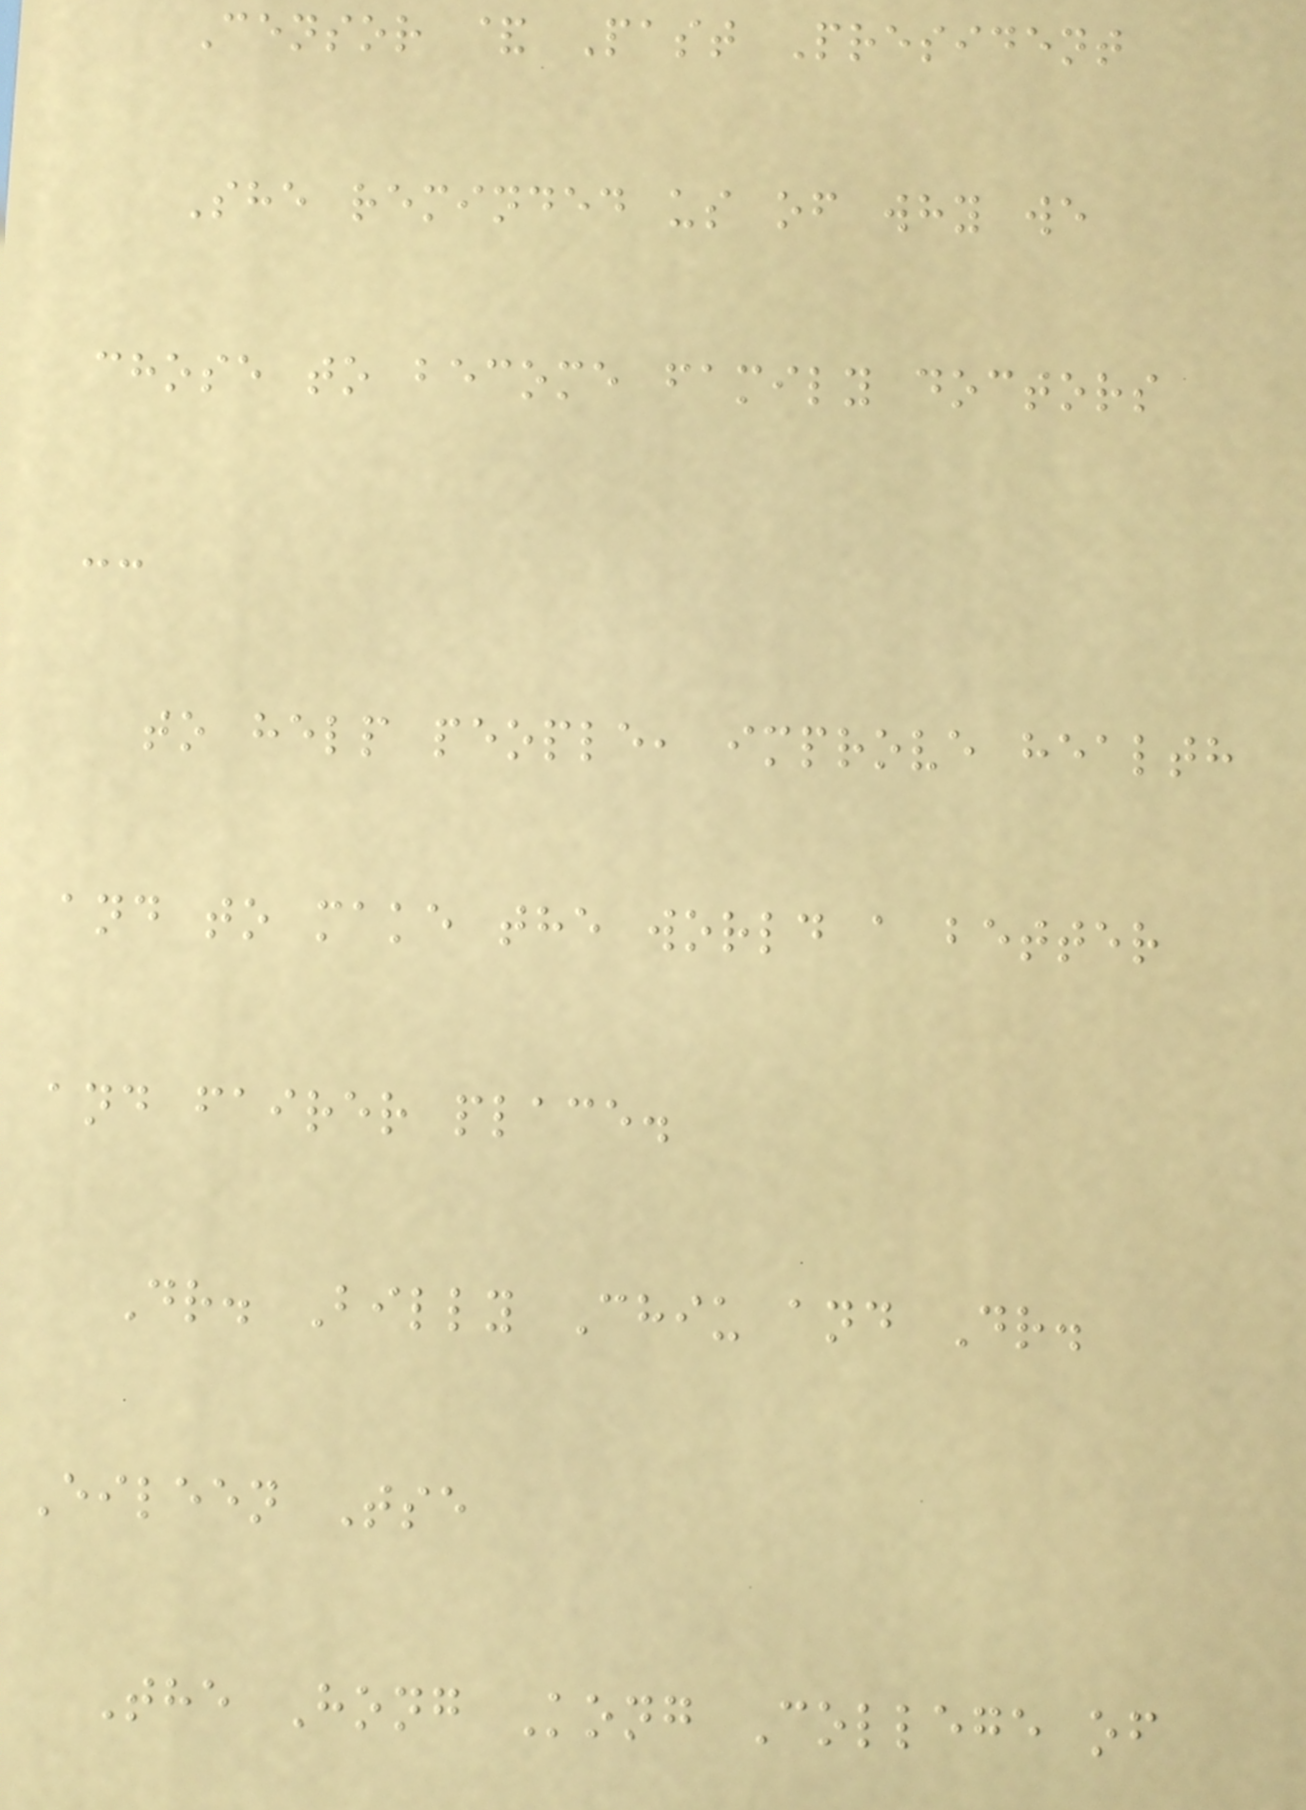Censor & Past President
She reminded us of why we
chose to become family doctors
--
to help people, improve health
and to make the world a better
and fairer place.
Dr. Billy Chiu and Dr.
Eileen Tse
The Hong Kong College of
